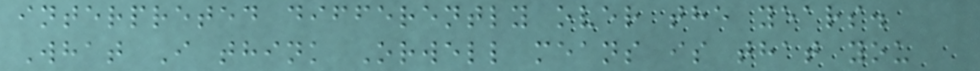interpreted differently over the years.
What I think Orwell means is that you
